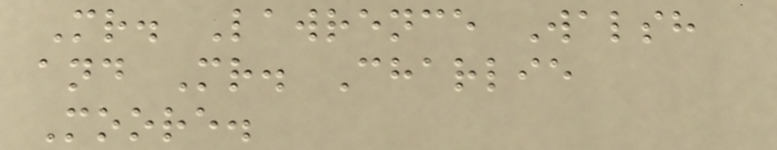Mr. Lawrence Walsh
and Mr. Charlie
Moore.
